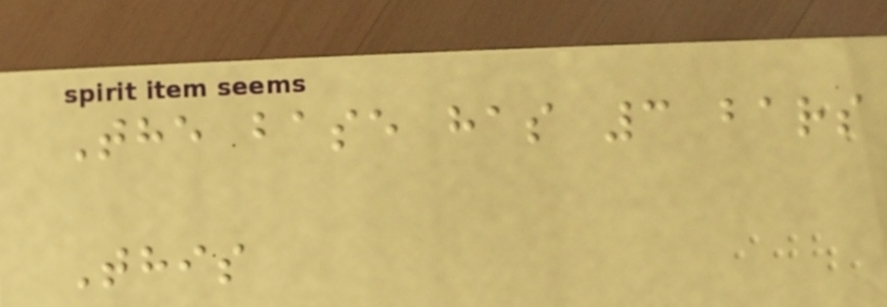The base has 3 bars
This
